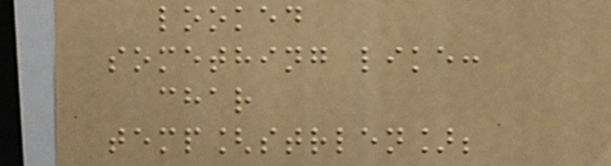looked
something like:
char
temp[strlen];
